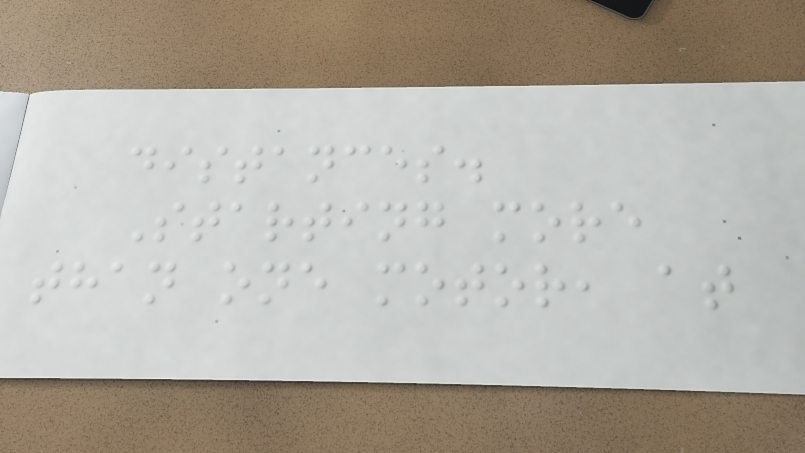distances.
Starting more
than one motor, at
